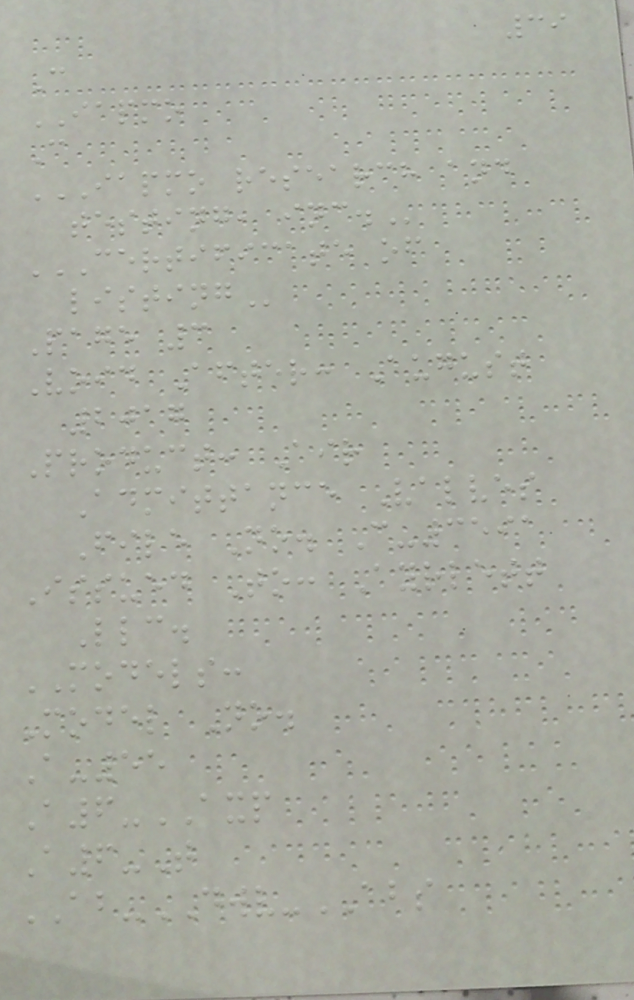39
C
IAPMO
C
IAPMO RESEARCH AND
TESTING, INC.
CERTIFICATE OF
LISTING
Page 3
Void After: August
2017
Product: Air
Admittance Valves
File No. C-3591
Issued To: Ayrlett
Llc.
MODELS:
Model No.
A-55
A6-AXP
A6-T
AB-DWV-ABS
